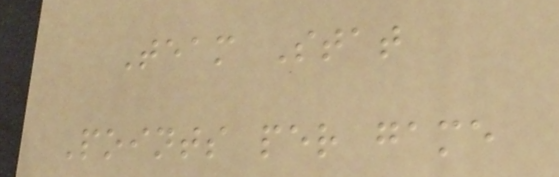Team Stat
Points per game
